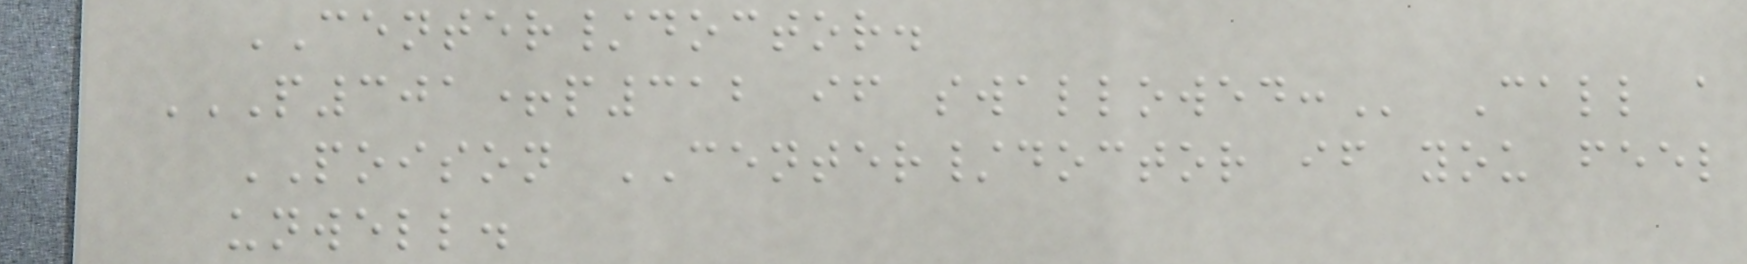CENTER/doctor.
P301+P312 IF SWALLOWED: Call a
POISON CENTER/doctor if you feel
unwell.
